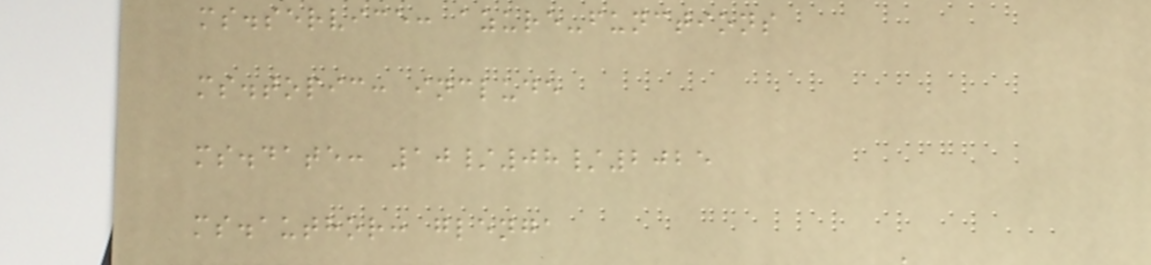ms.service: azure-functions
ms.topic: include
ms.date: 10/08/2025
ms.author: glenga
